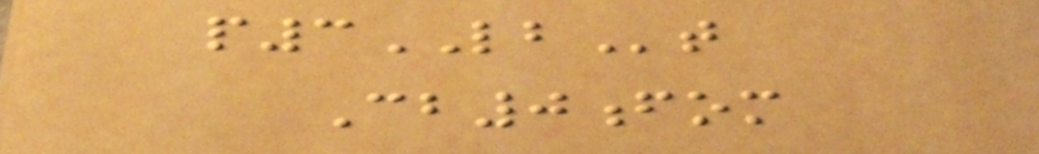p3LBt
Cb0fom
